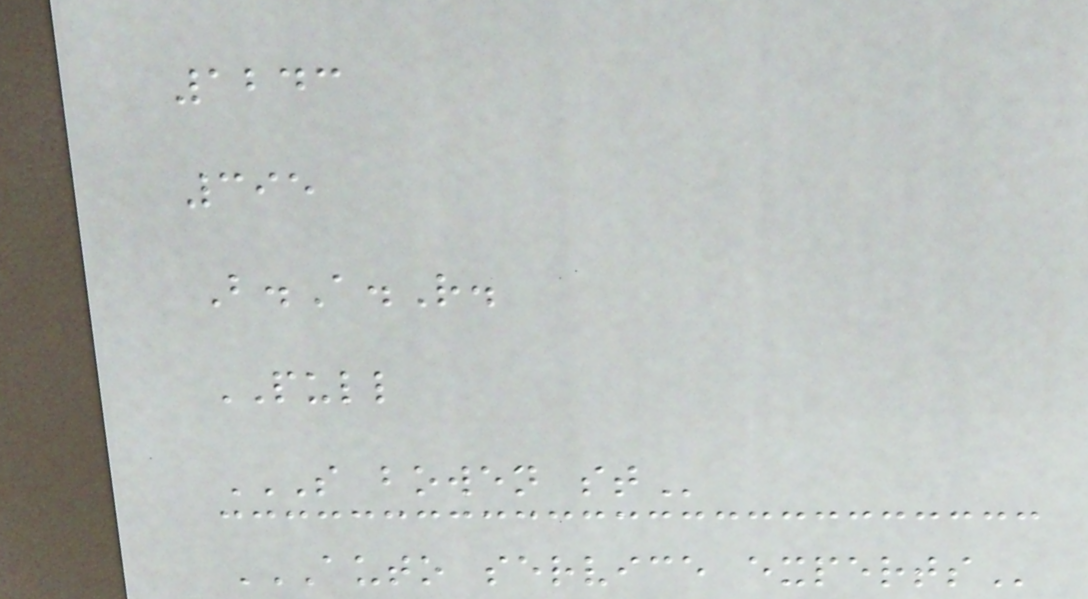1243
395
B.A.R.
PULL
S BOWEN ST
AUTO SERVICE EXPERTS
